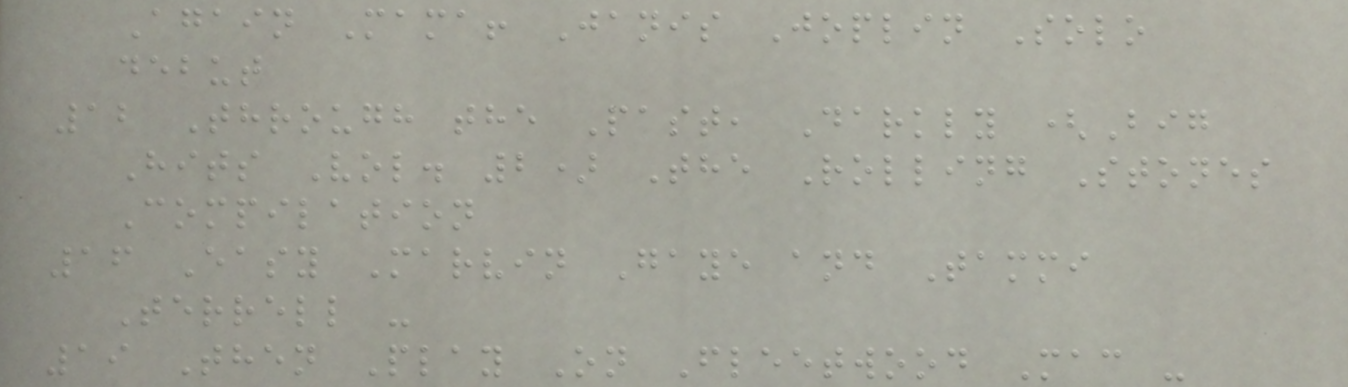Again Mama! Janis Joplin Solo
debut
12 Through the Past, Darkly (Big
Hits Vol. 2) The Rolling Stones
Compilation
16 Easy Marvin Gaye and Tammi
Terrell -
19 Then Play On Fleetwood Mac -
